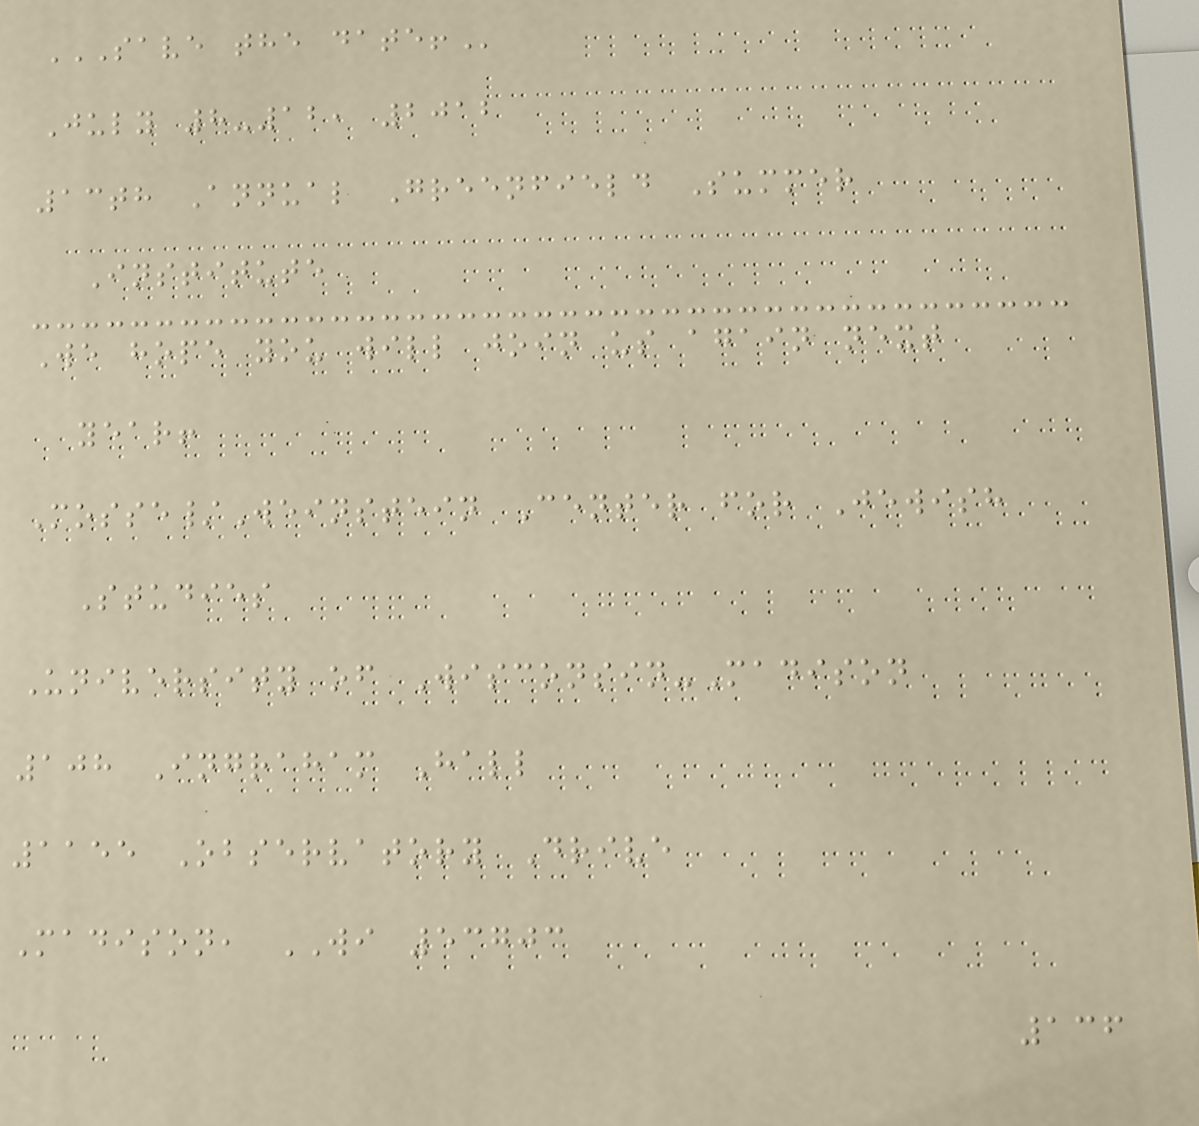SAVE THE DATE!
July 8-12, 2012
13th Annual Greenfield Summer
Institute
We hope you will join us again next
year!
Mosse/Weinstein Center for Jewish
Studies
University of Wisconsin-Madison
108 Ingraham Hall
1155 Observatory Drive
Madison, WI 53703
136
